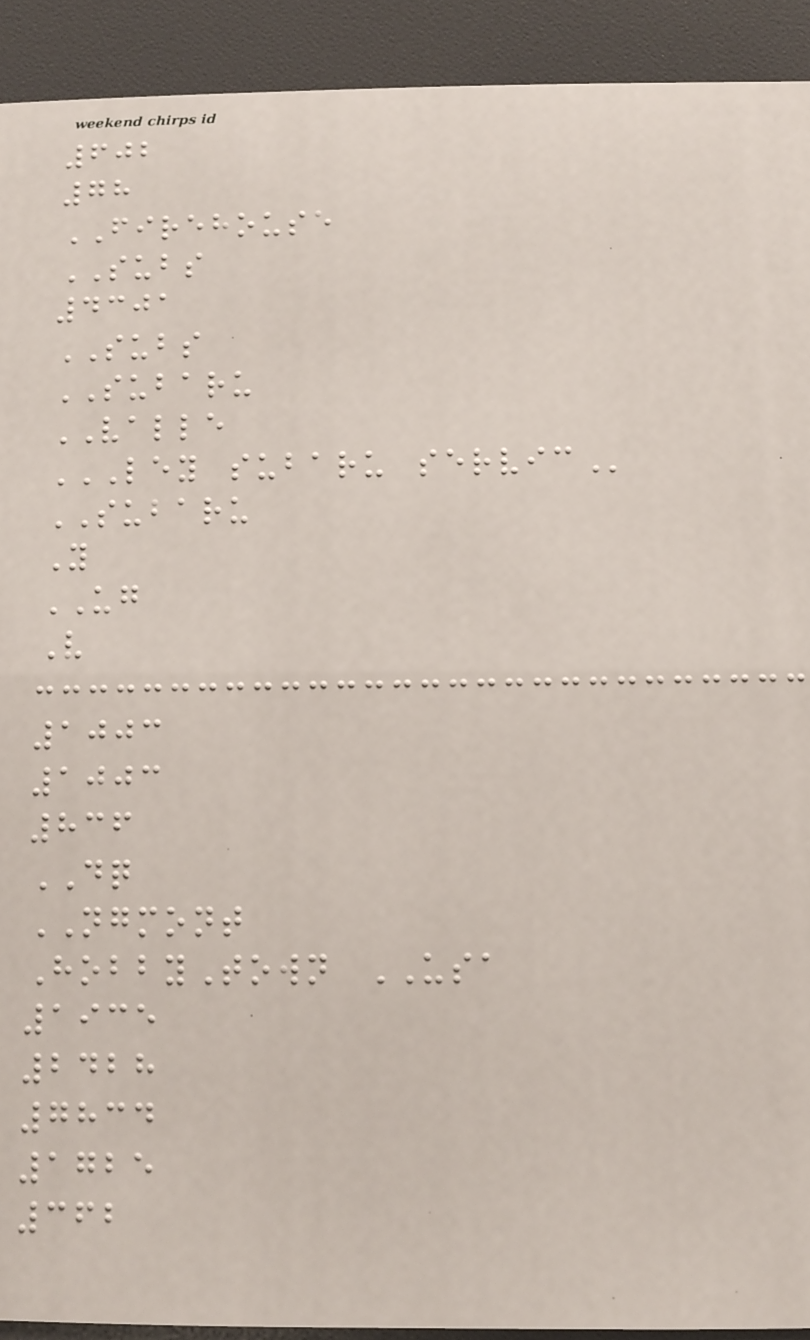602
78
FIREHOUSE
SUBS
4301
SUBS
SUBARU
VALLE
LEY SUBARU SERVIC
SUBARU
Y
UG
V
1003
1003
836
DQ
NGMONT
HobbyTown USA
1935
2428
7834
1725
362
